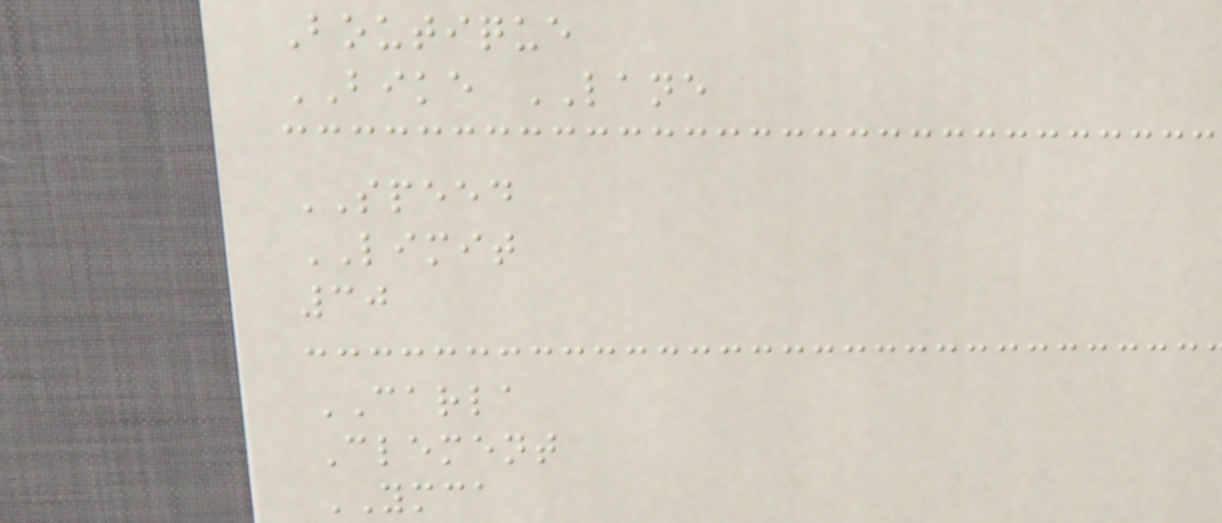Boutique
BIKE LANE
SPEED
LIMIT
30
CARLA
Clement
YMCA
